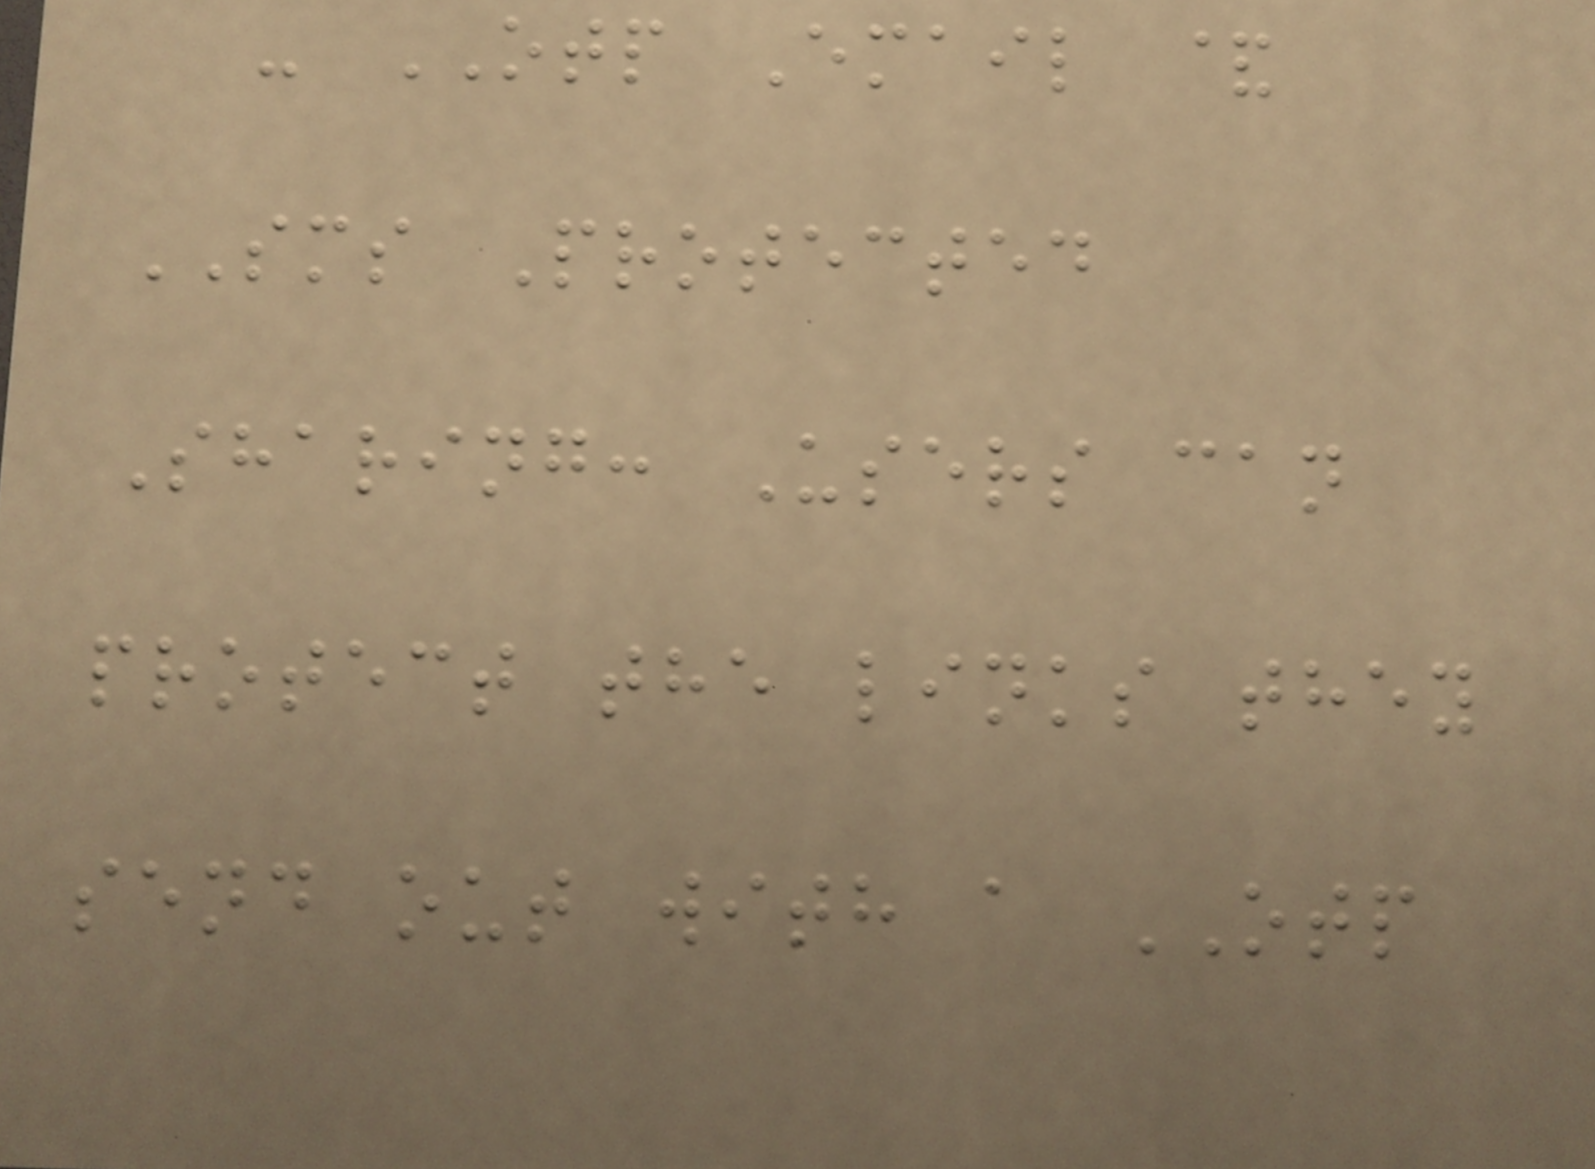- OTP Email &
SMS Protected
Sharing: Users can
protect the links they
send out with a OTP
